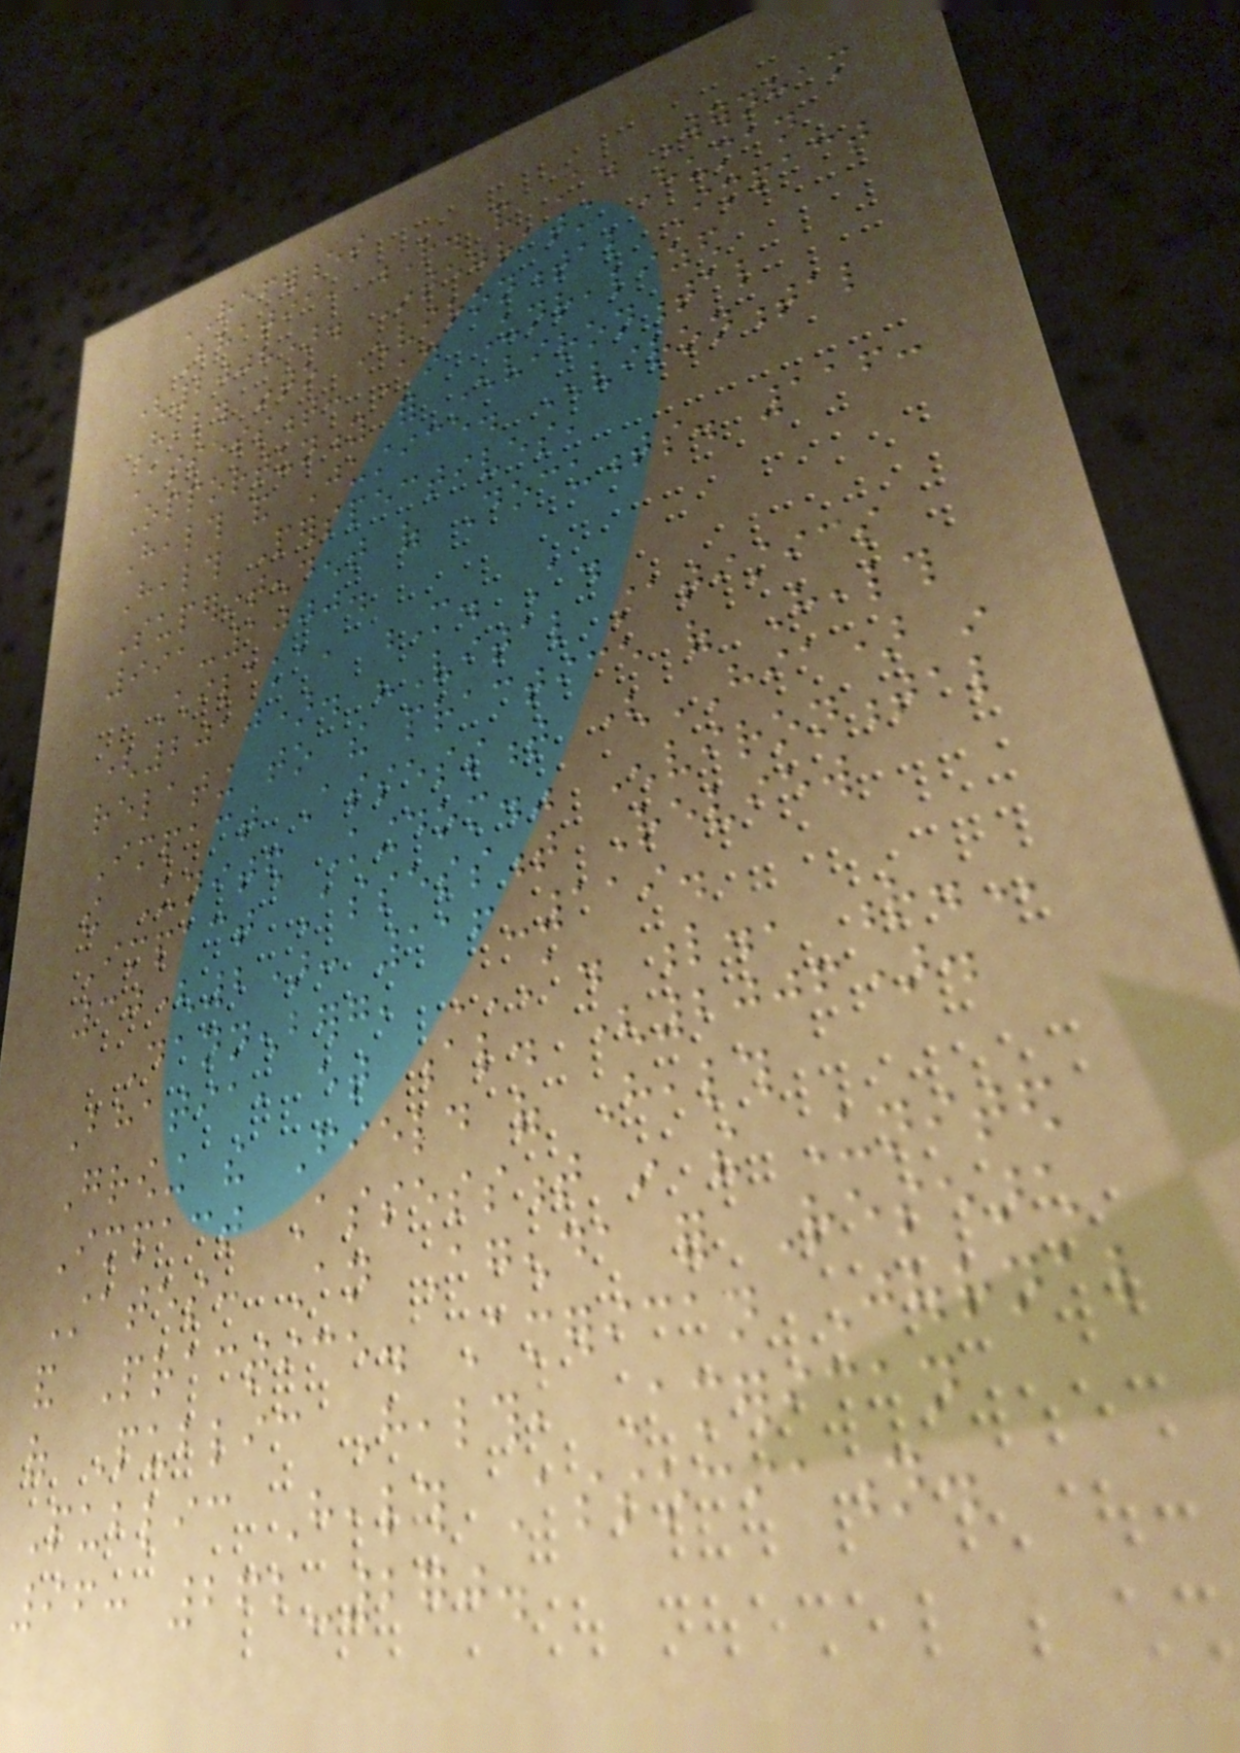REFERENCES
Bhatia, R. and A. Wernham
(2008). Integrating Human
Health into Environmental Impact
Assessment: An Unrealized
Opportunity for Environmental
Health and Justice. Environmental
Health Perspectives,
Superintendent of Documents. 116:
991-1000.
Chilaka, M. A.
(2010). "Vital statistics
relating to the practice of Health
Impact Assessment (HIA) in
the United Kingdom." Environmental
Impact Assessment Review
30(2): 116-119.
Dannenberg, A. L., R.
Bhatia, et al. (2006).
Growing the Field of Health
Impact Assessment in the United
States: An Agenda for Research
and Practice. American Journal
of Public Health, American
Public Health Association.
96: 262-270.
